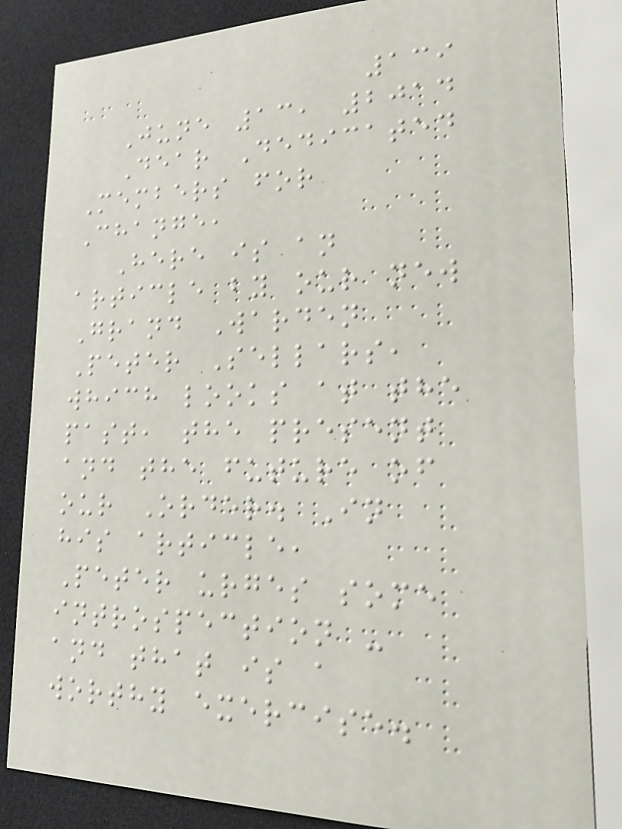139
June 13, 2014
Dear Dedicated
Members for
Change,
Here is an
article by our new
Grand Warden
Peter Sellars,
which looks at the
past, the present
and the future of
our Order. In
his article,
Peter urges some
introspection -
and that is a
worthy exercise.
